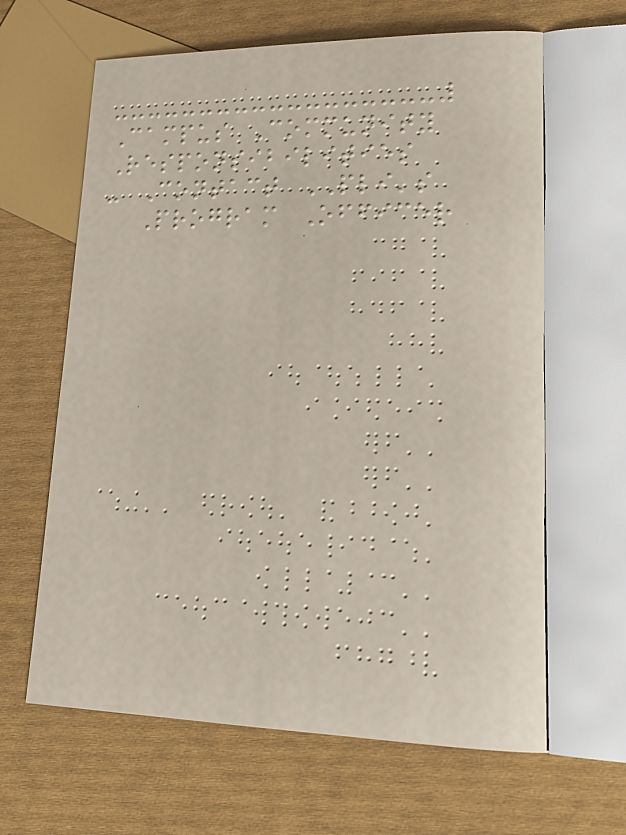Campus Community
Responsibilities
- Contact PLI's
Program Officer
